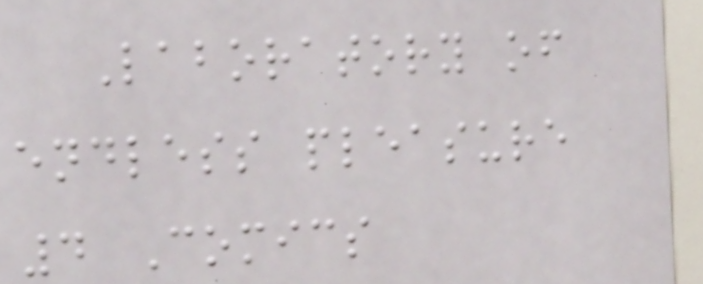Laboratory of
endless pleasure
4 Comics
